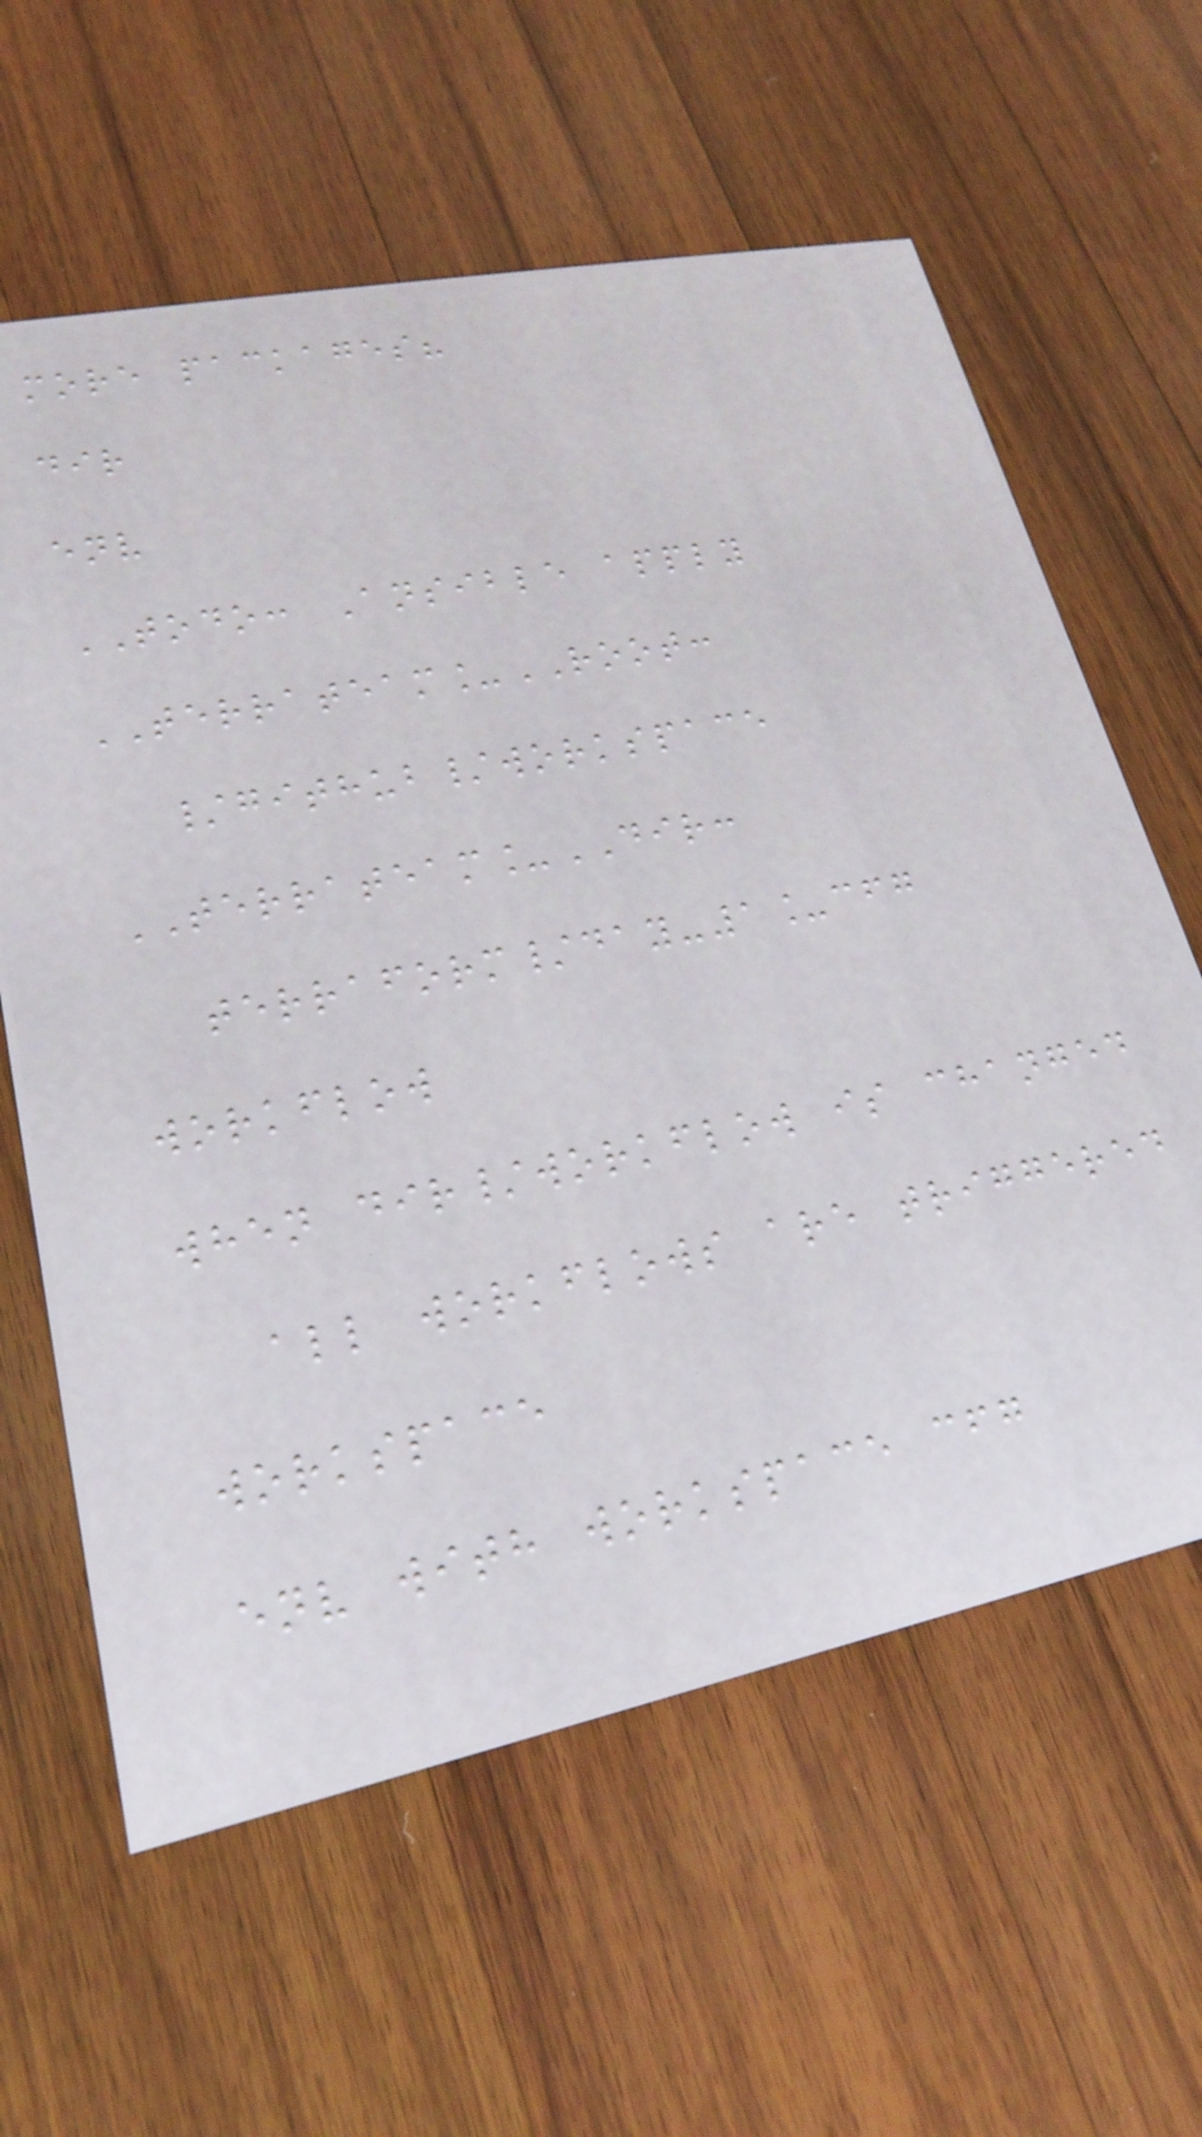more packages?
dir
env
TODO: Ansible apply
TERRATEAM_ROOT:
/github/workspace
TERRATEAM_DIR:
terraform/day-1_cfg
workflow
when dir/workflow is changed
all workflows are triggered
workspace
env with workspace cfg
